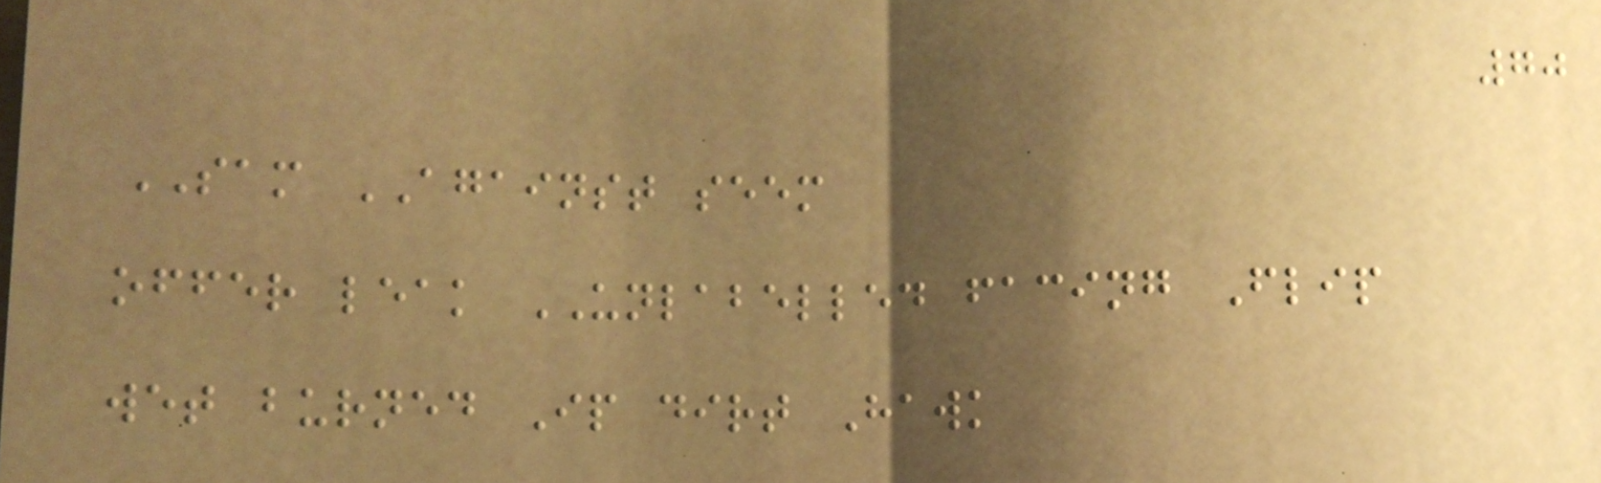70
SAM AGAINST seem
offer leak UNLABELLED facing Flip
wet burned Ip dirt Hawk
